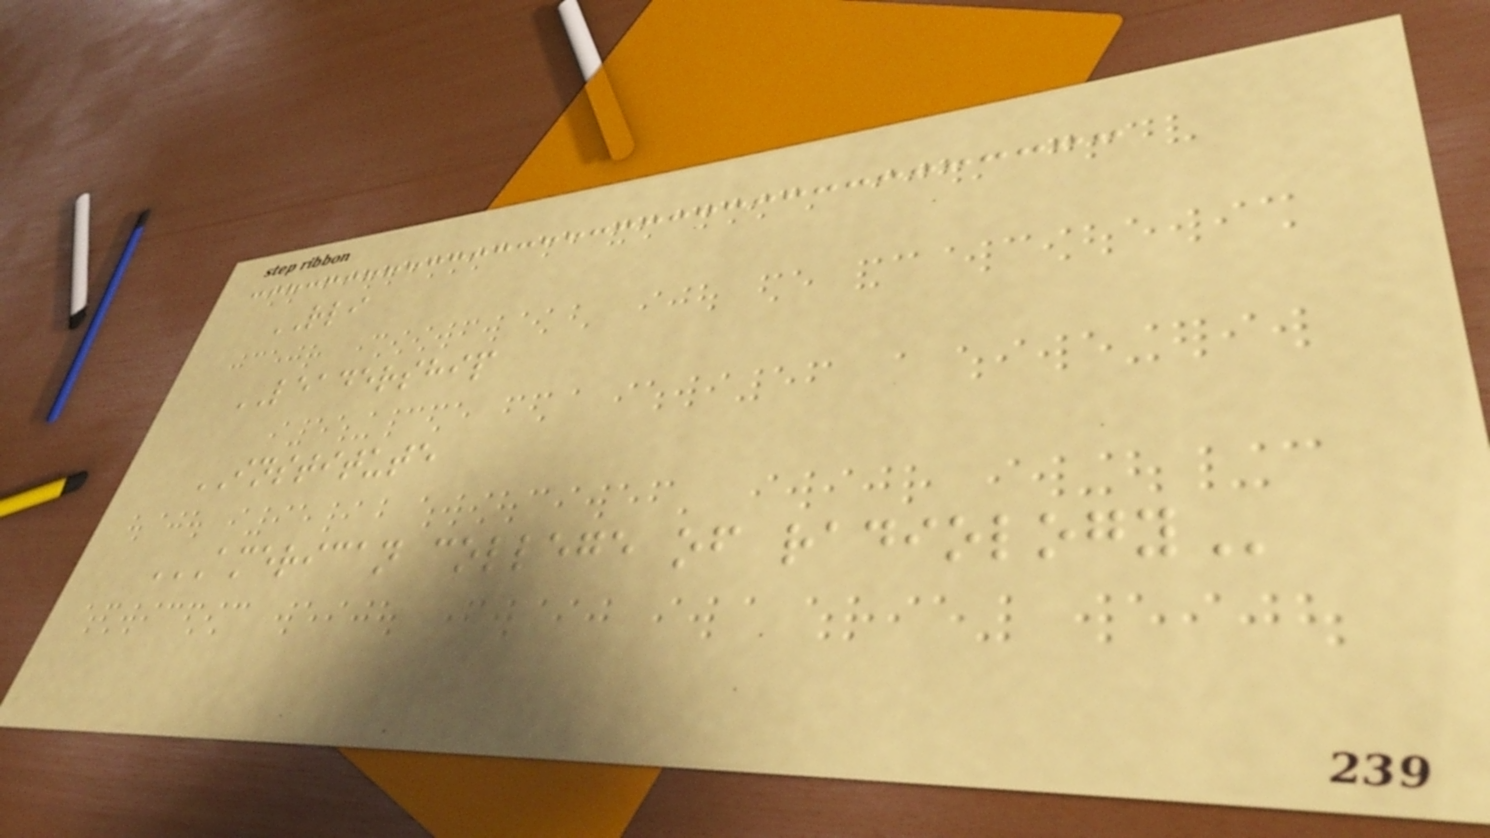RLI
LEADERSHIP
INSTITUTE
AMERICAN COLLEGE OF RADIOLOGY
